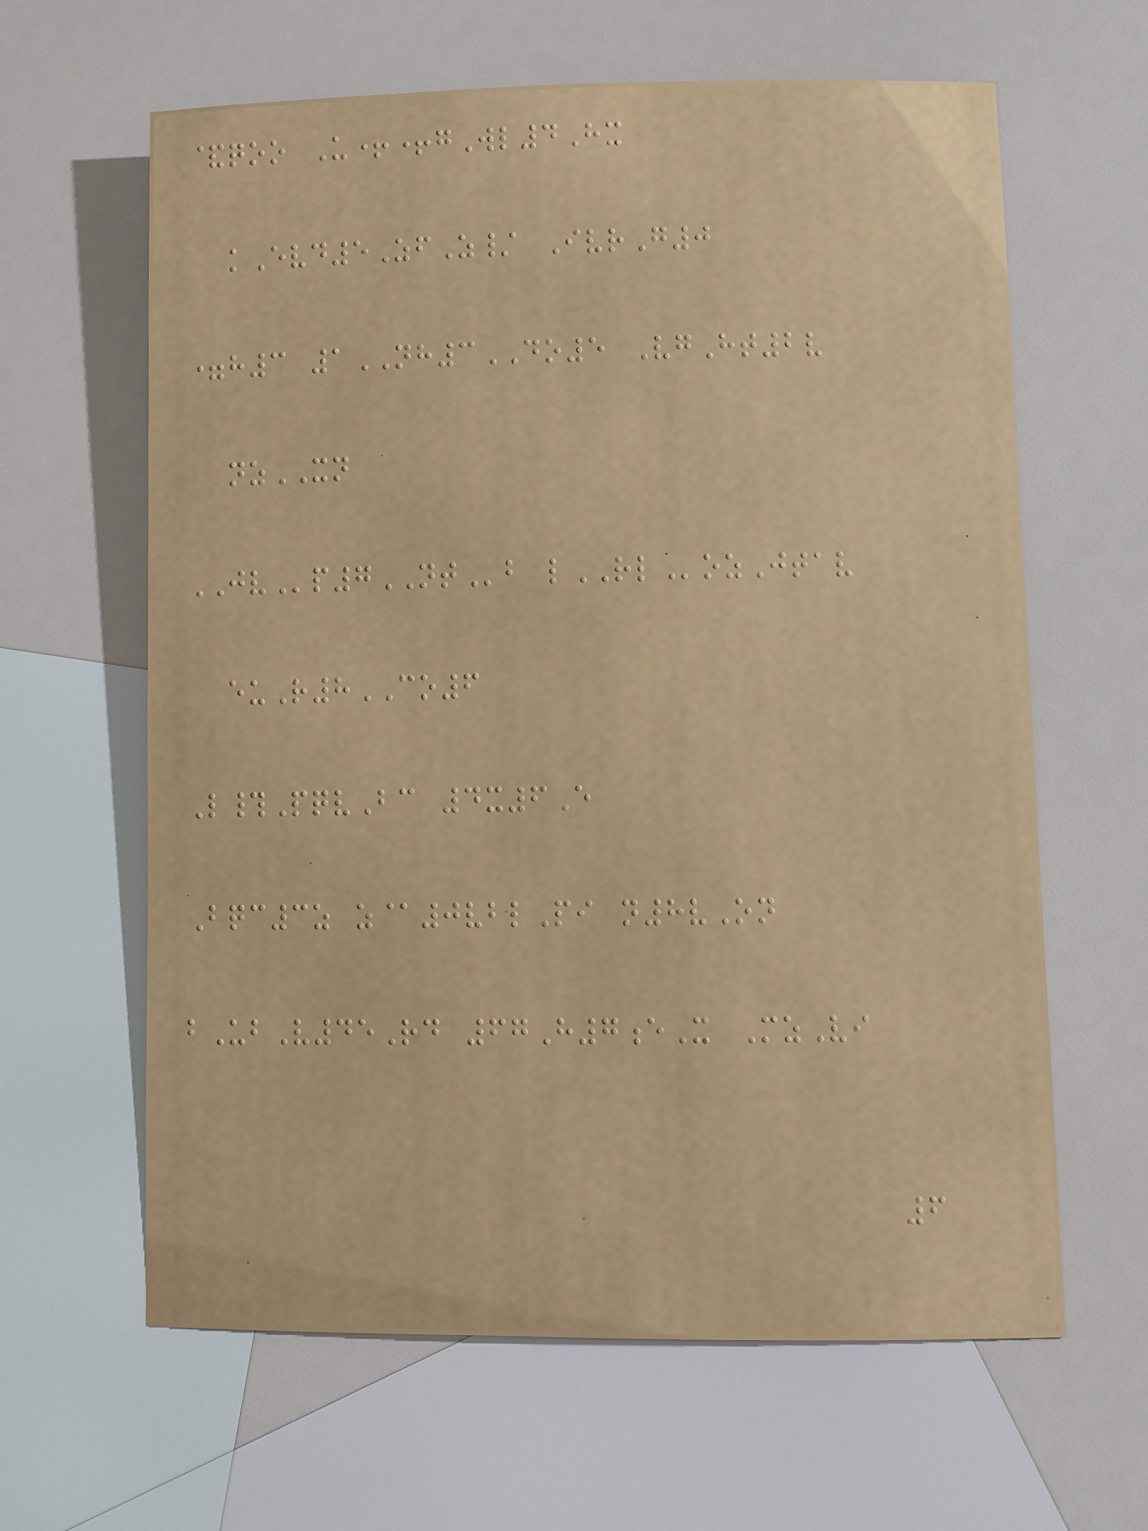&qoo U++gWl4Hx
kEvd5ZfZ/ IvrG0
=h3 1NH3DO5 VgHt2v
nzXN
JVp7NTb lRLozJtav
euR8CO6
L#PqvBc 4x6E
Bqc3z z@0vblPi n8vOn
bUbV45Rd 67H7eX MzVi
6
